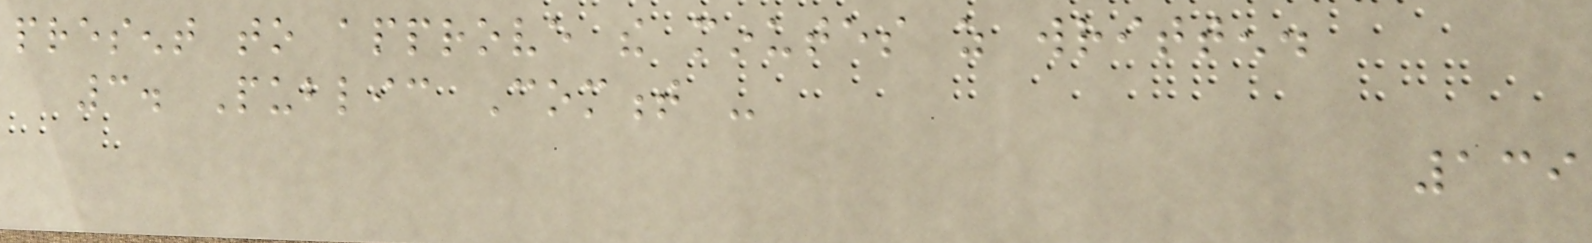present to approve the minutes as written.
3. Public Comment -
139
